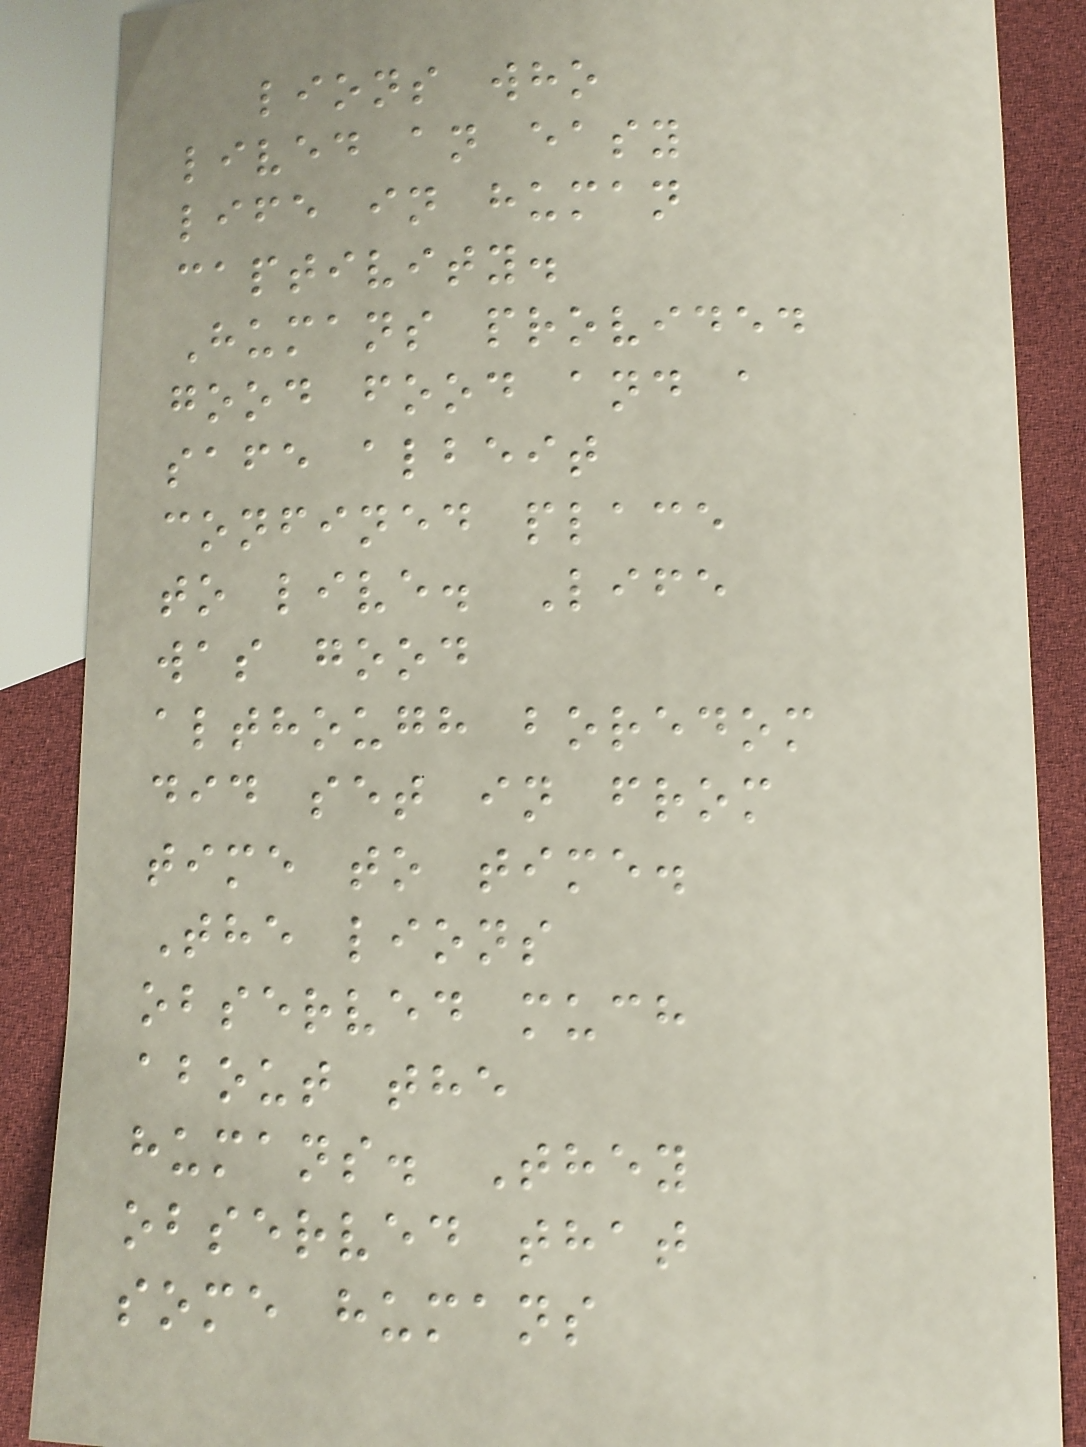lions who
lived an easy
life in human
captivity.
Humans provided
good food and a
safe albeit
confined place
to live. Life
was good
although boredom
did set in from
time to time.
The lions
observed much
about the
humans. They
observed that
some humans
